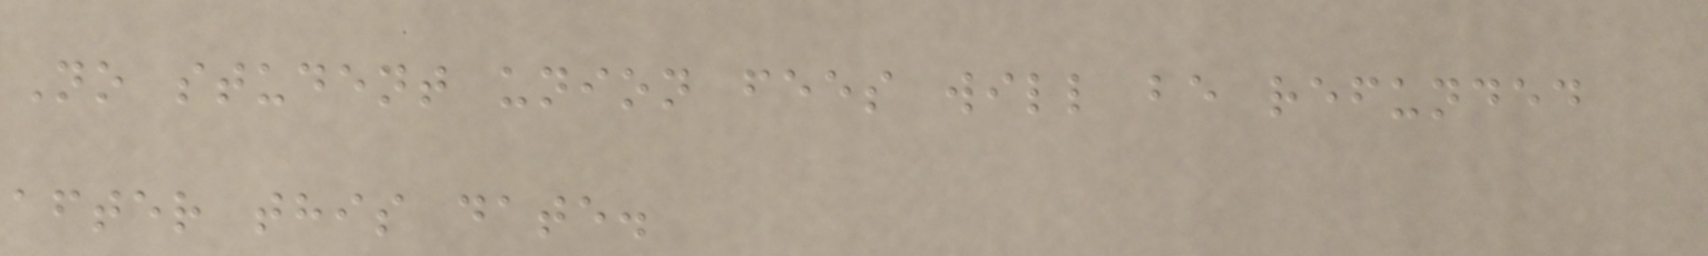No student union fees will be refunded
after this date.
